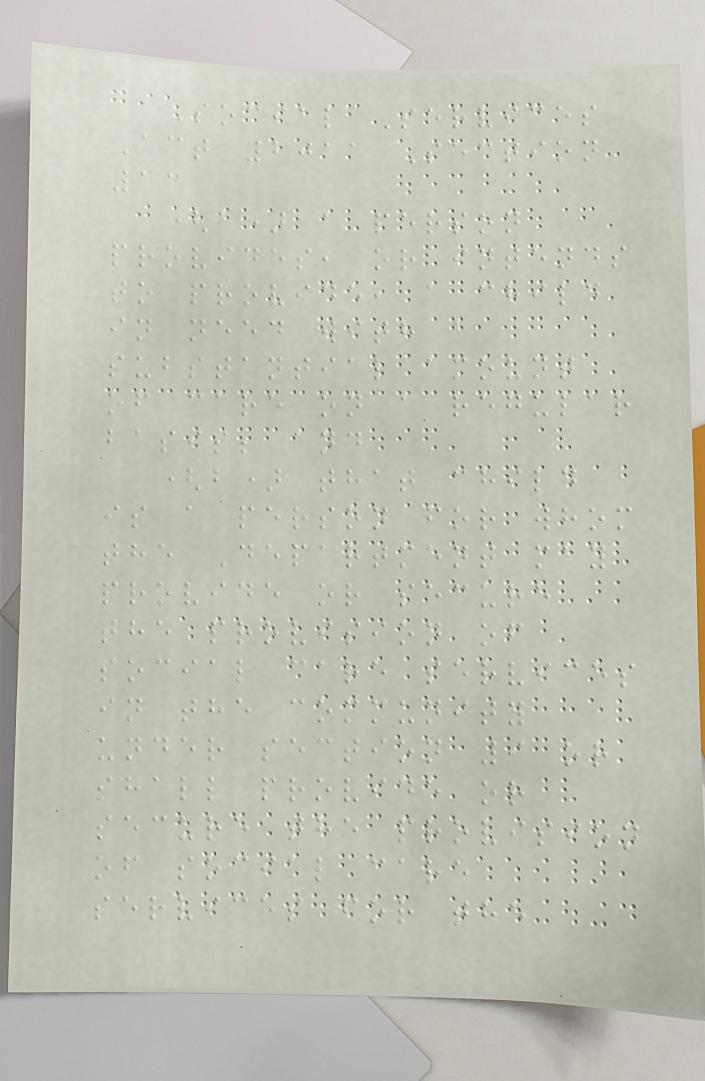Social Services
Act 2011 Section
13
(a) a person
provides, or intends
to provide, a child
in need with a
substantial amount
of care on a regular
basis; and
(b) that child
is a person for whom
the Department may
provide or secure
the provision of
social care services
in the community
under section 9 or
shall provide or
secure the provision
of social care
services for the
